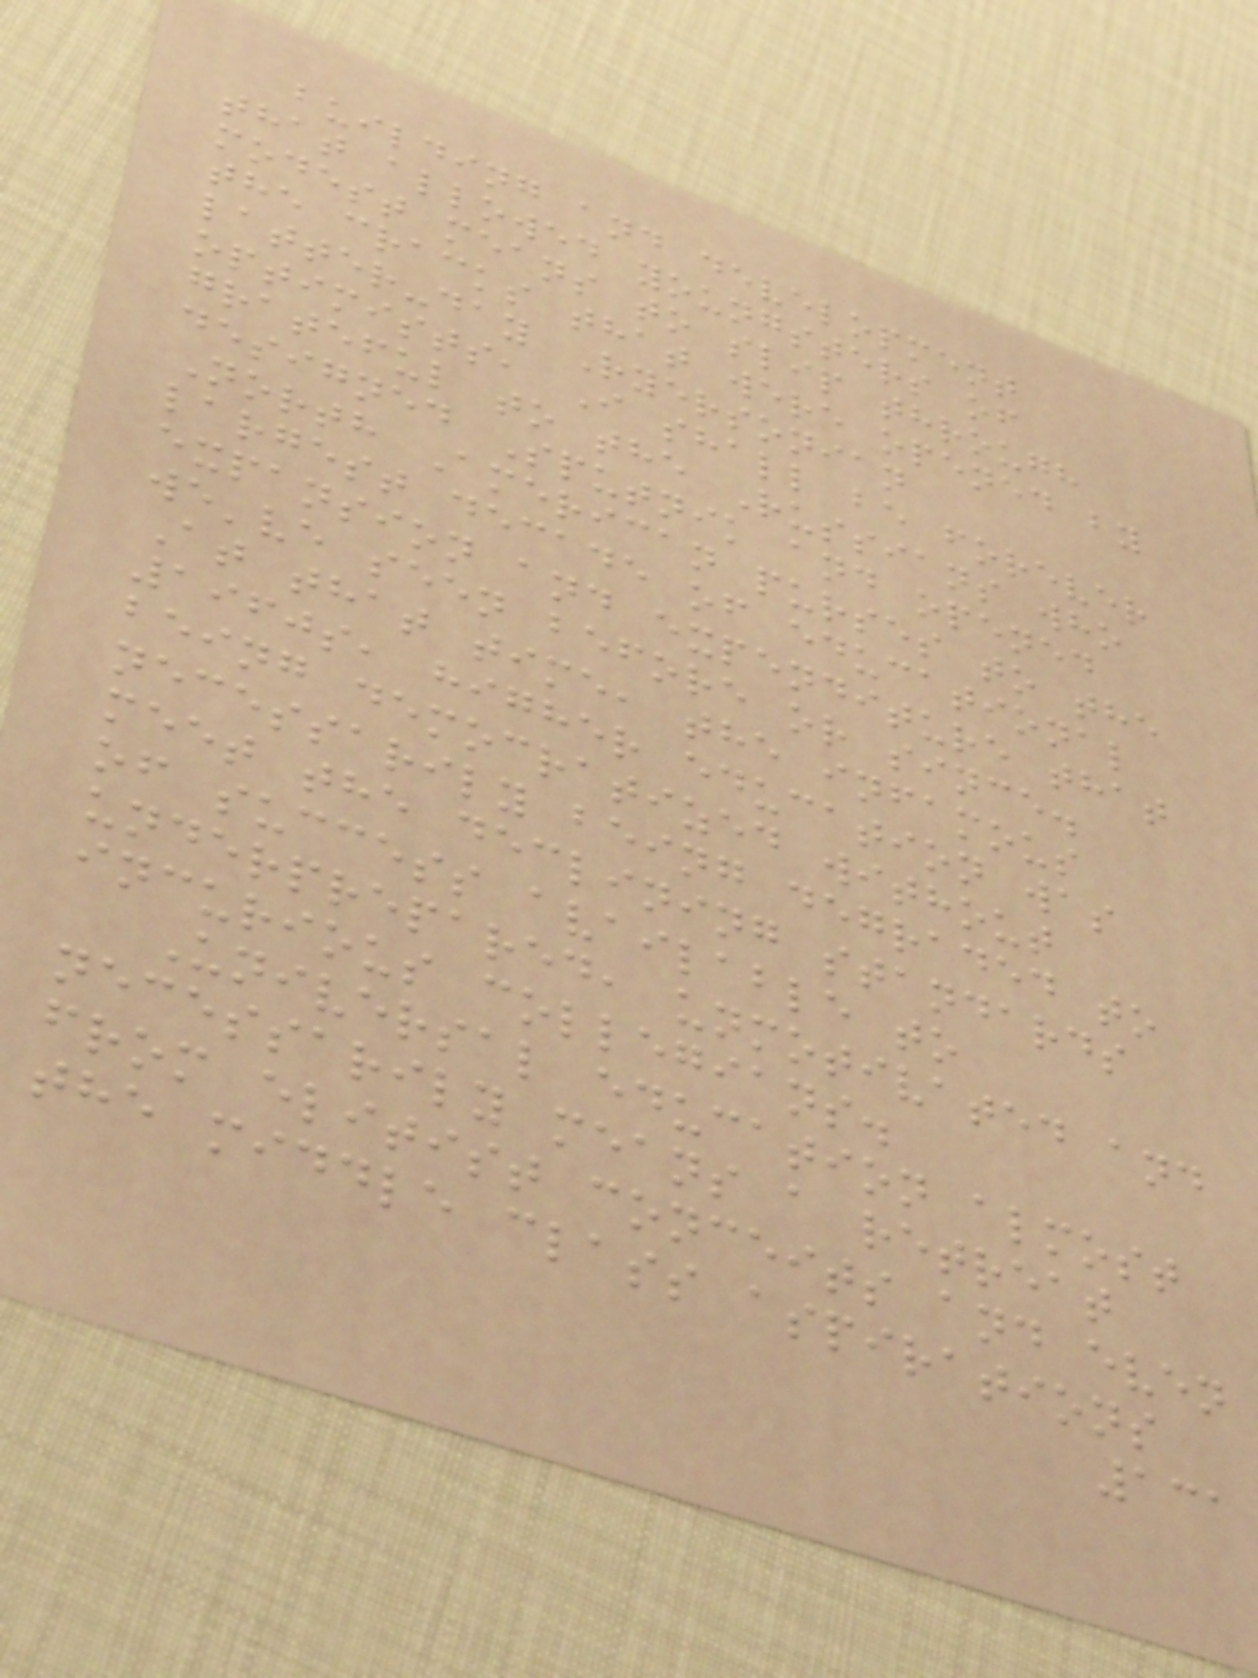building and development
that allowed youngsters of
modest means to slip through
the cracks that were opened by
latter-day Ryersonian
optimists, I shall be forever
grateful to the Russians who
designed Sputnik and opened
North American purses to the
largest decade of educational
expansion and expenditure that
we've seen before or since.
At that time, the infamous
1960s, higher education was
being democratized without
necessarily being degraded to
meet the declining standards
of success available to
underprepared, unmotivated and
incurious collegians.
Universal education almost
necessarily means a retreat
from elitist conceits and even
the middle class aspirations
131
